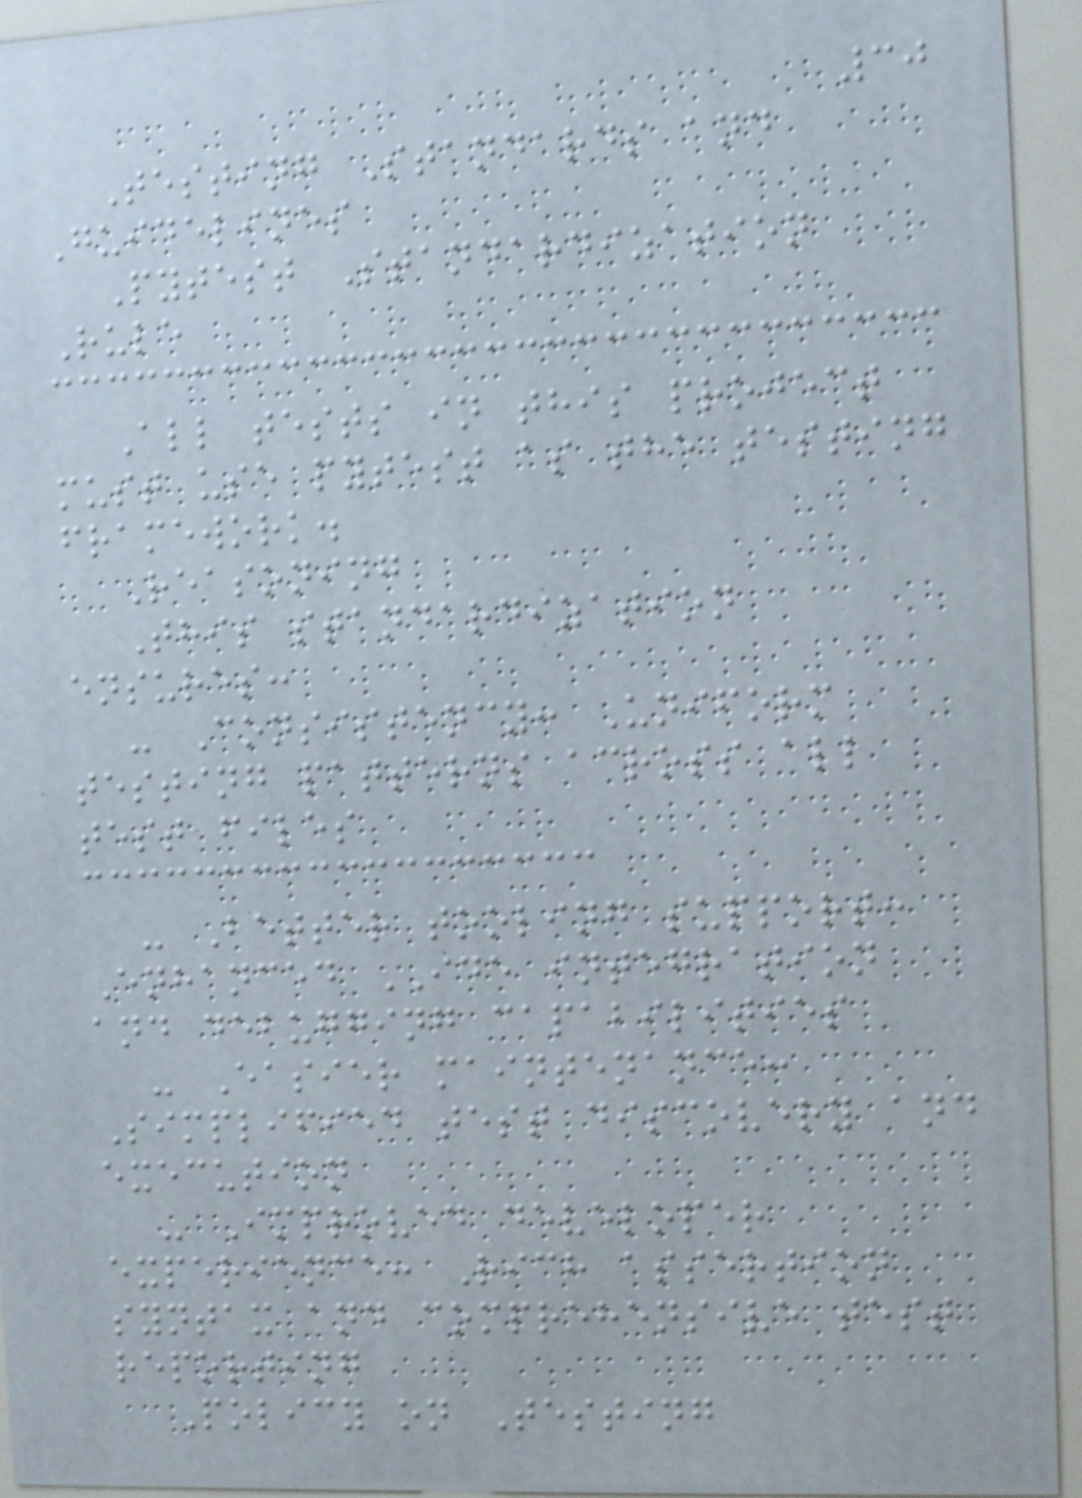30
Testing Standards and
Guidelines
Pytest Standardization
Rule
All tests in this project
must use pytest as the testing
framework.
Reasoning
This standardization
ensures:
- Consistency: Uniform
testing patterns across all
test files
- Better tooling support:
Enhanced IDE integration
and debugging capabilities
- Easier maintenance:
Simplified test discovery and
execution
- Improved developer
experience: Rich assertion
syntax and comprehensive test
reporting
Policy on Testing
